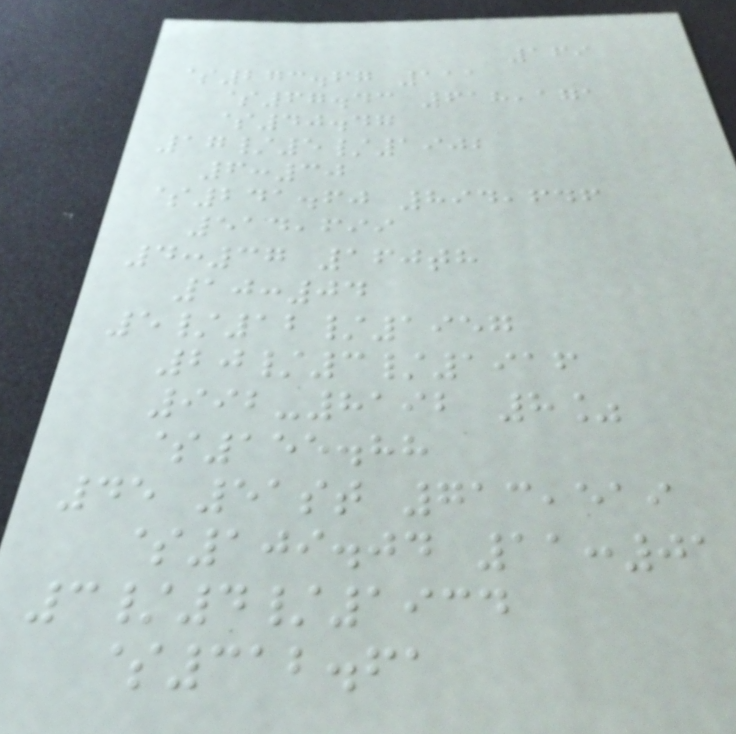169
$273.67 111
$67.43 618,171
$40.47
17/5/1902
6:30
$241.60 894,646
514,699
4:37 160th
10:04
5/12/1957
20/3/1916
992-8192 8%
$155.88
45 51st 713,519
$109.04 11:01
3/4/1934
$312.61
